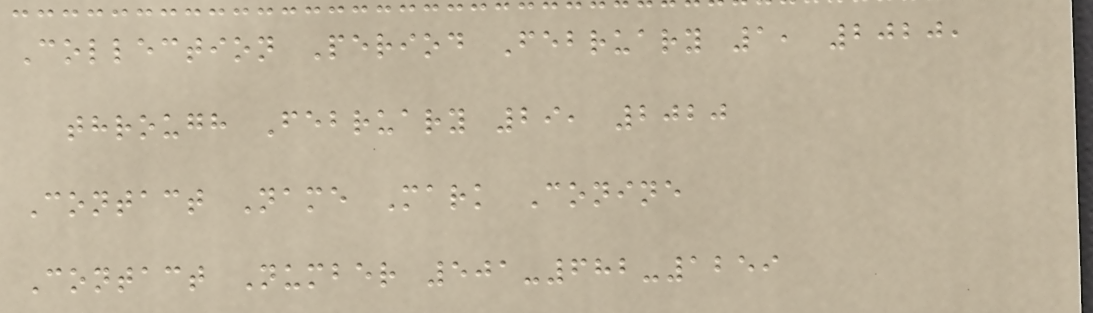Collection Period February 1, 2020,
through February 29, 2020
Contact Name Mark Conine
Contact Number 501-682-1259
